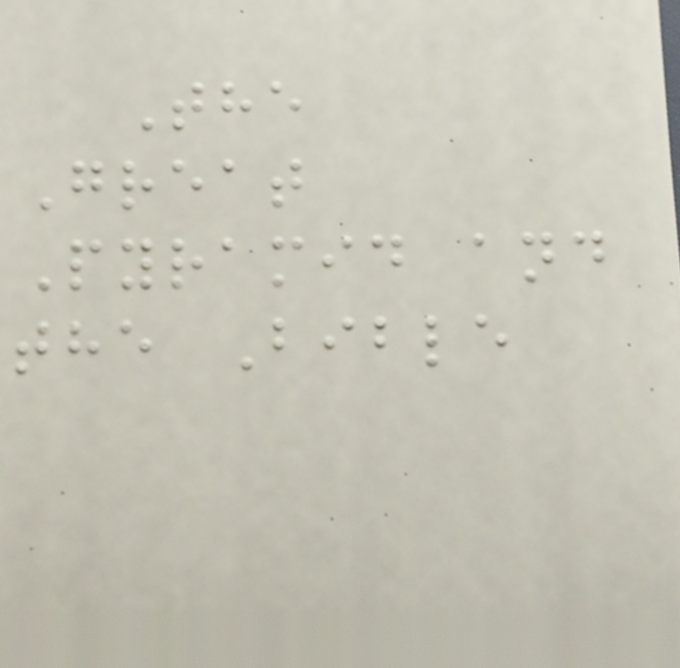The
Great
Pyramid and
the Bible
